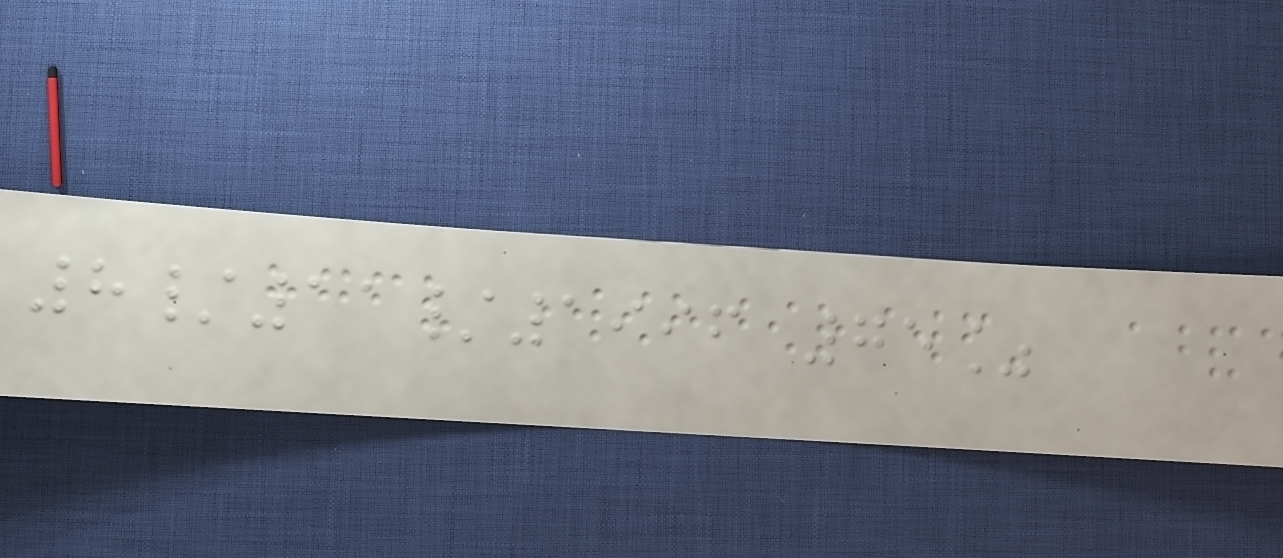8/11/1996 75%
